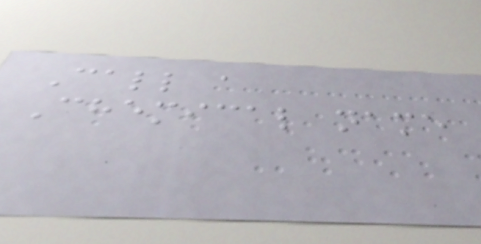Call a
Chemical name
